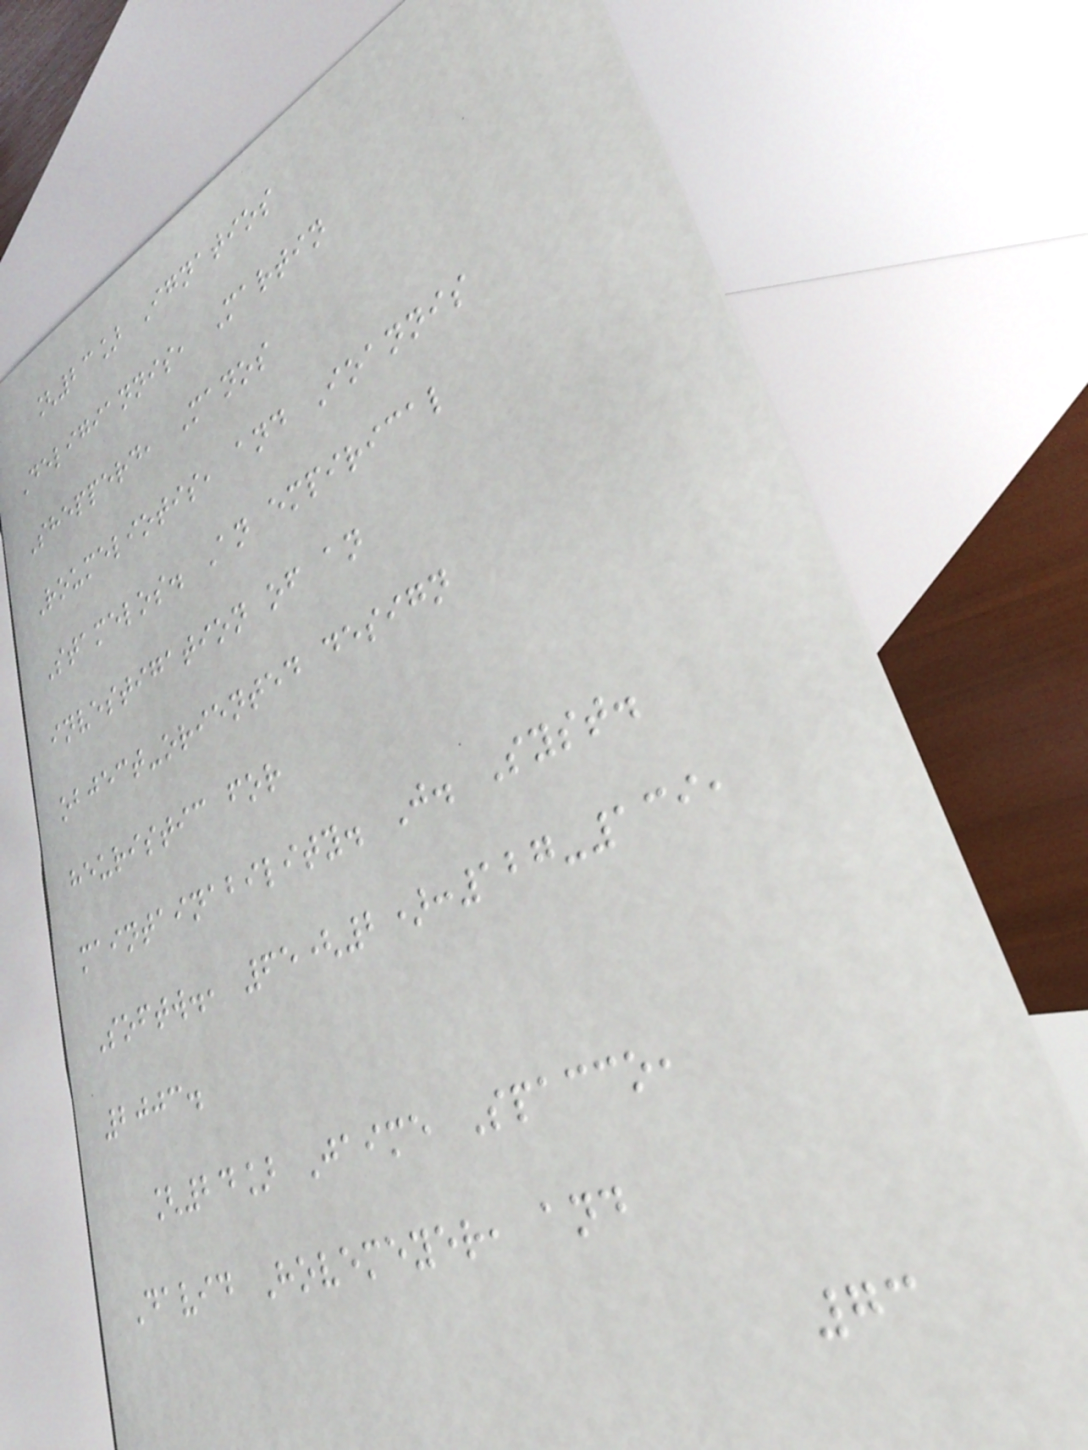[23] Ignatios
Deligiannis, Martin
Shepperd, Manos
Roumeliotis, and Ioannis
Stamelos. An empirical
investigation of an
object-oriented design
heuristic for
maintainability. J. Syst.
Softw., 65(2):127-139,
2003.
[24] Jaime Spacco,
David Hovemeyer, and
73
